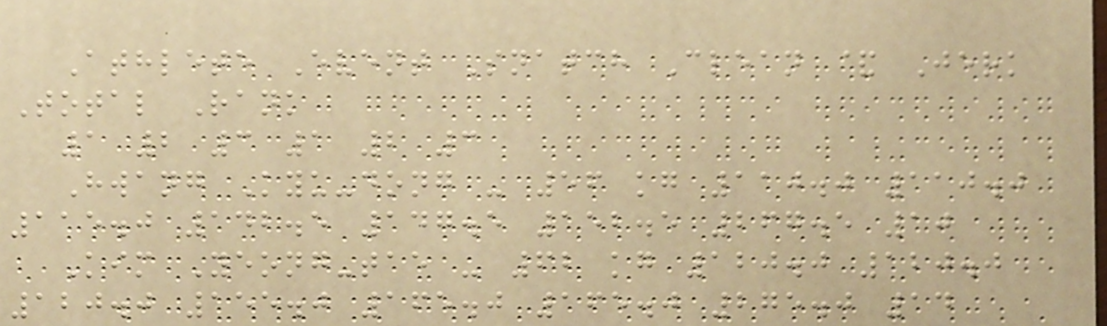Athlete Event Snatch Clean & Jerk
Total Rank
1 2 3 1 2 3
Hwang Kyu-dong - 56 kg 110.0 110.0
115.0 142.5 147.5 152.5 267.5 10
Kim Yeong-tae - 62 kg 120.0 120.0
120.0 155.0 165.0 165.0 275.0 14
